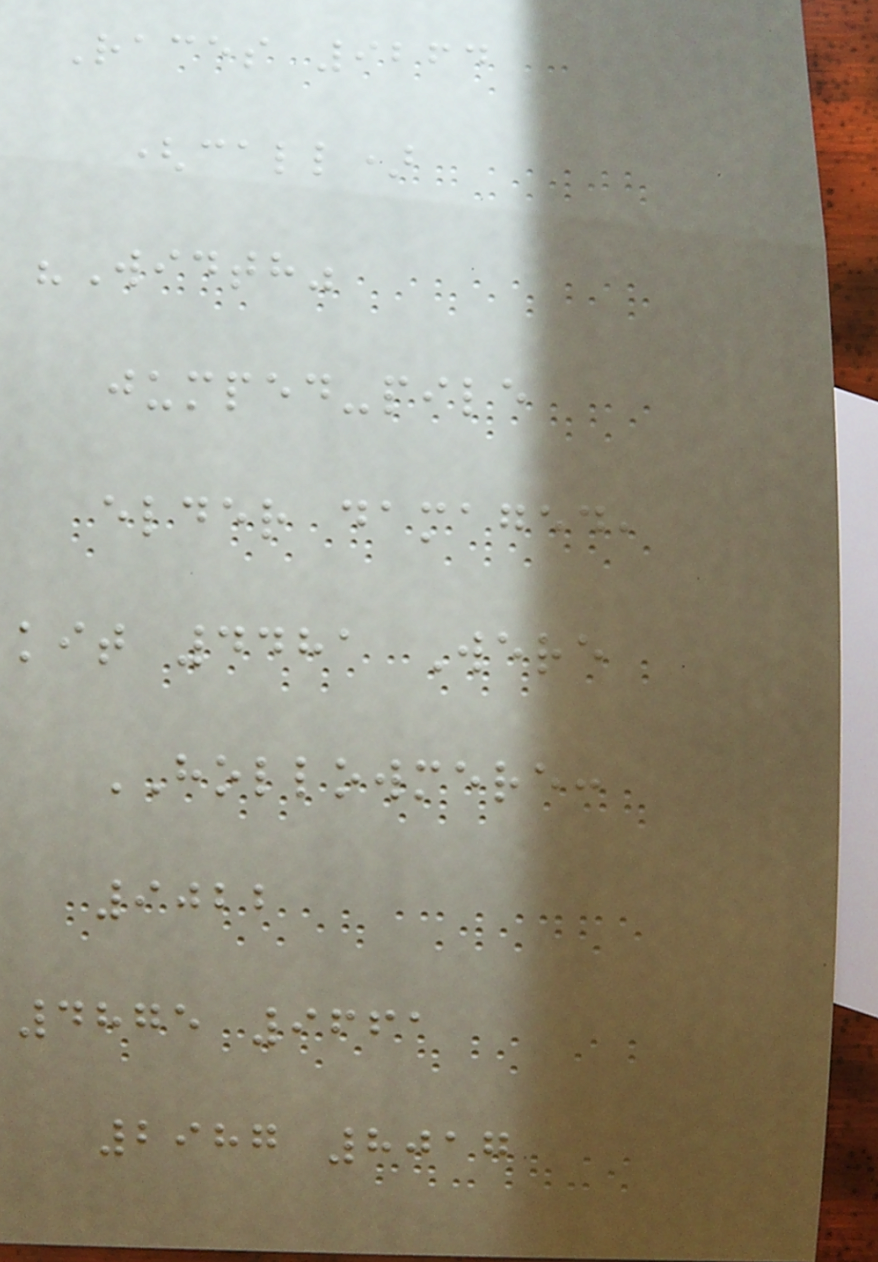Races 9264
(call)
"Width"
jumped-pile
elder damaged,
kit 4481 Were
HOLLOWMERE:
9022
4875 9661
2987 8017
